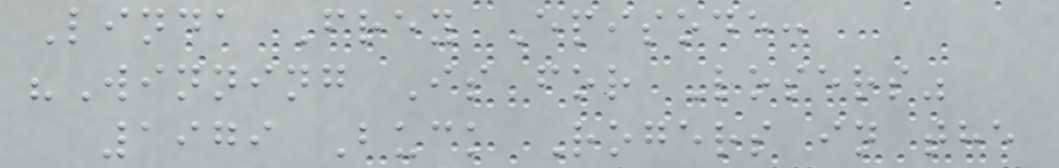Linda Frey Episode:
"Winning Is for Losers"
1979 Buck Rogers in the
